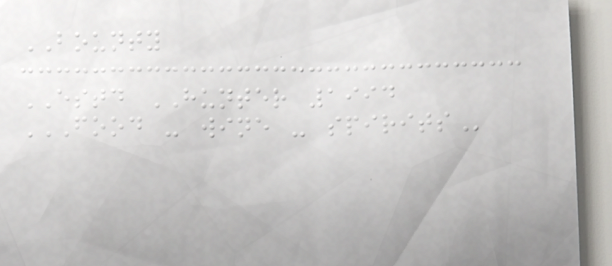BOUNTY
ESTD HUNTER 1994
FOOD - WINE - SPIRITS
